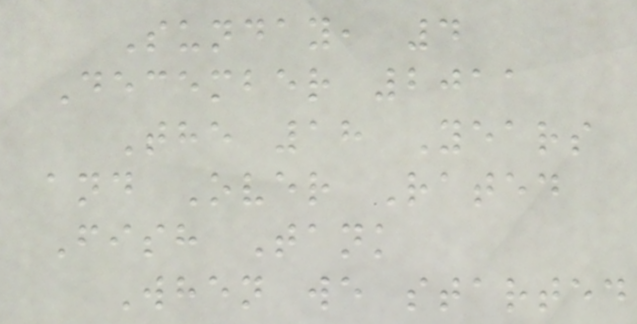Sunday, 4
December 2011
The 18 Years
and Over Rated
Fish Tank
When we started
